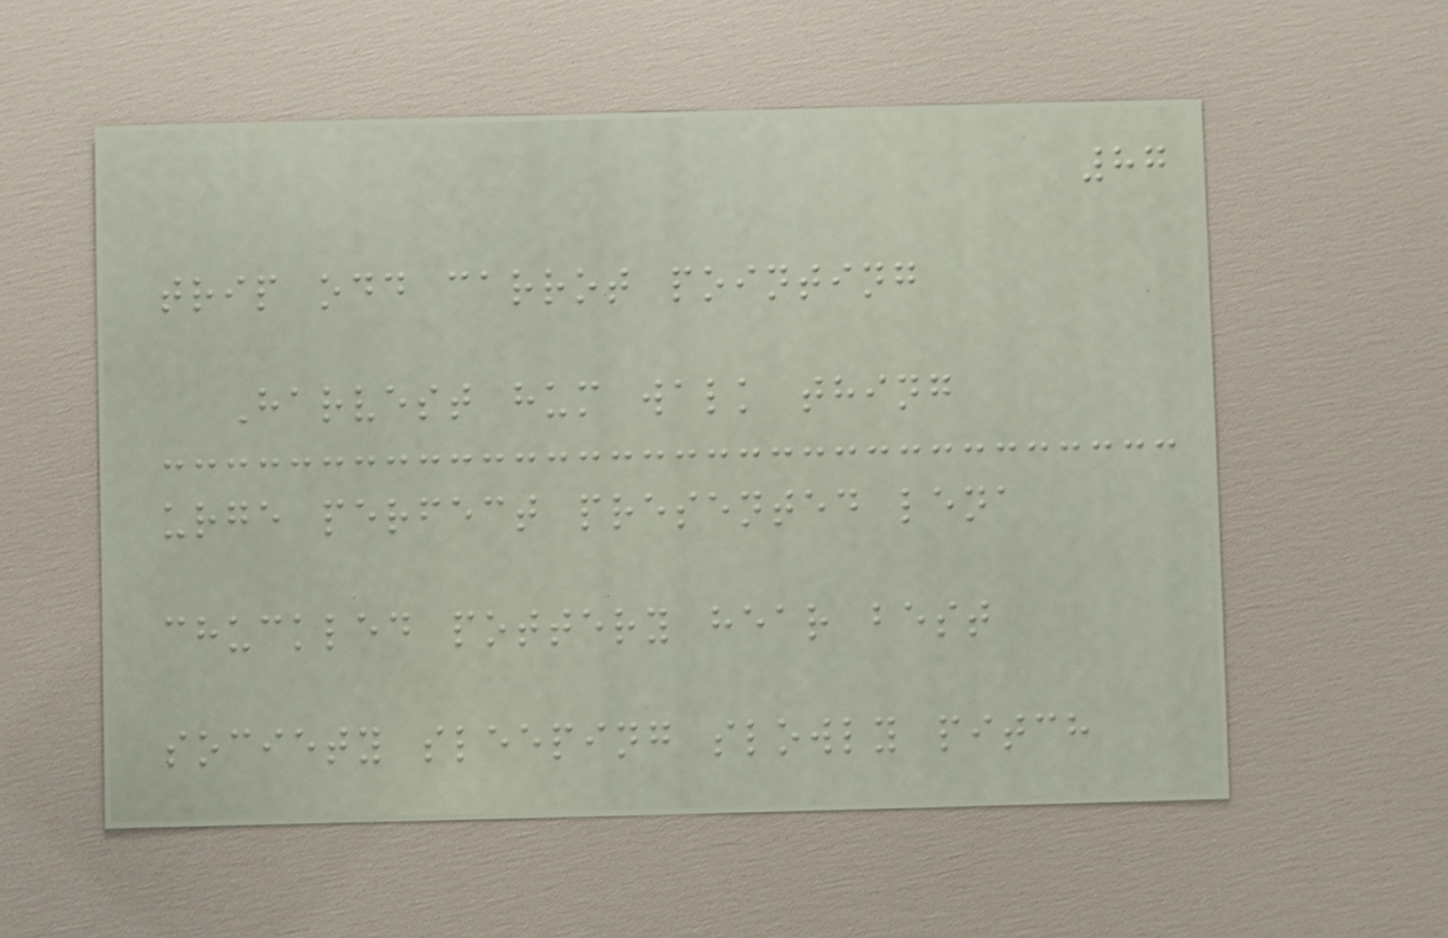87
trip odd carrot pointing
Harvest hum walk thing
urge perfect presented lena
chuckled pottery hear best
society sleeping slowly pitch
